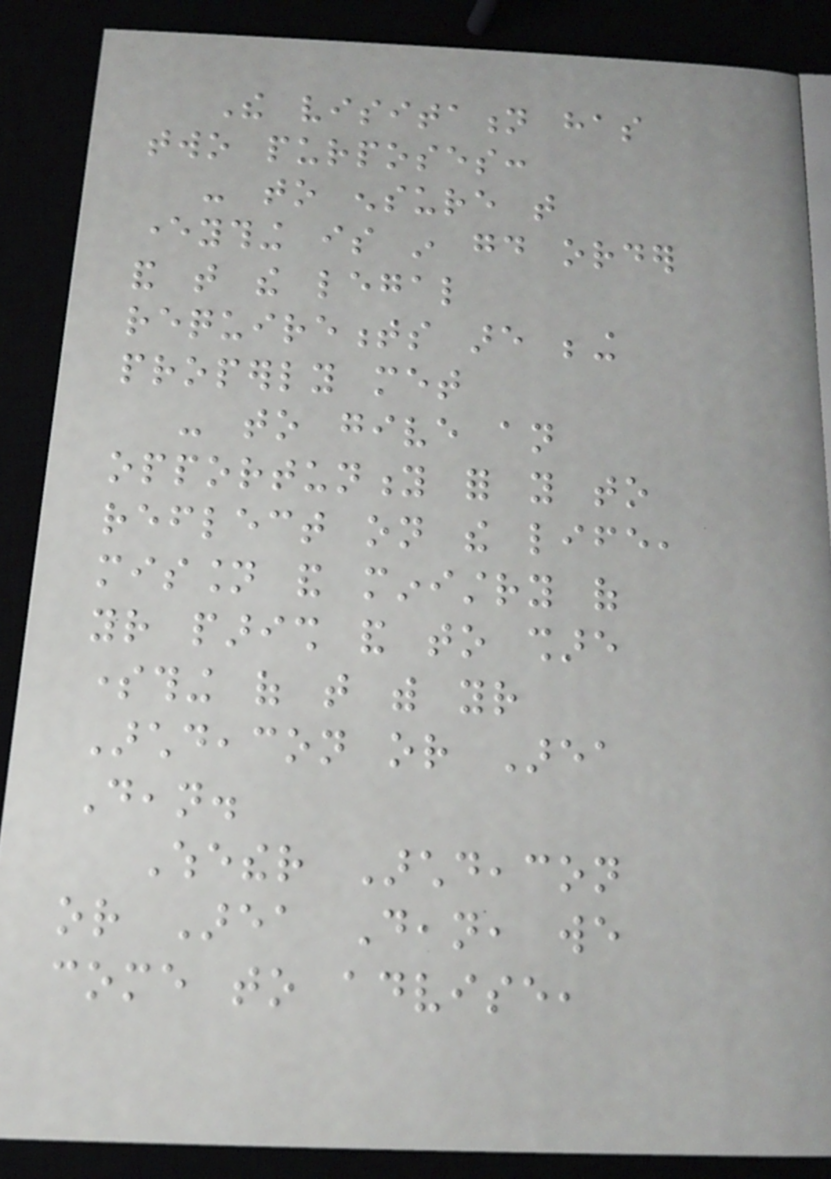The visitation has
two purposes:
- to ensure that
everything is in good order
and that the legal
requirements are being
properly met
- to give an
opportunity for you to
reflect on the life,
mission and ministry of
your parish and to share
something of that with your
Archdeacon or Area
Dean.
Whether Archdeacon
or Area Dean, we
come to advise,
